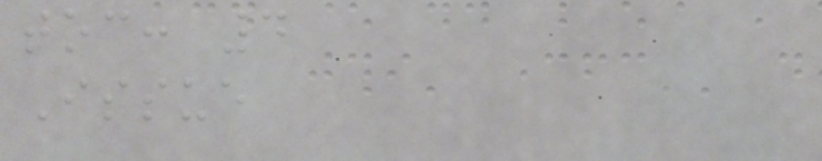toc: 4
Issue
